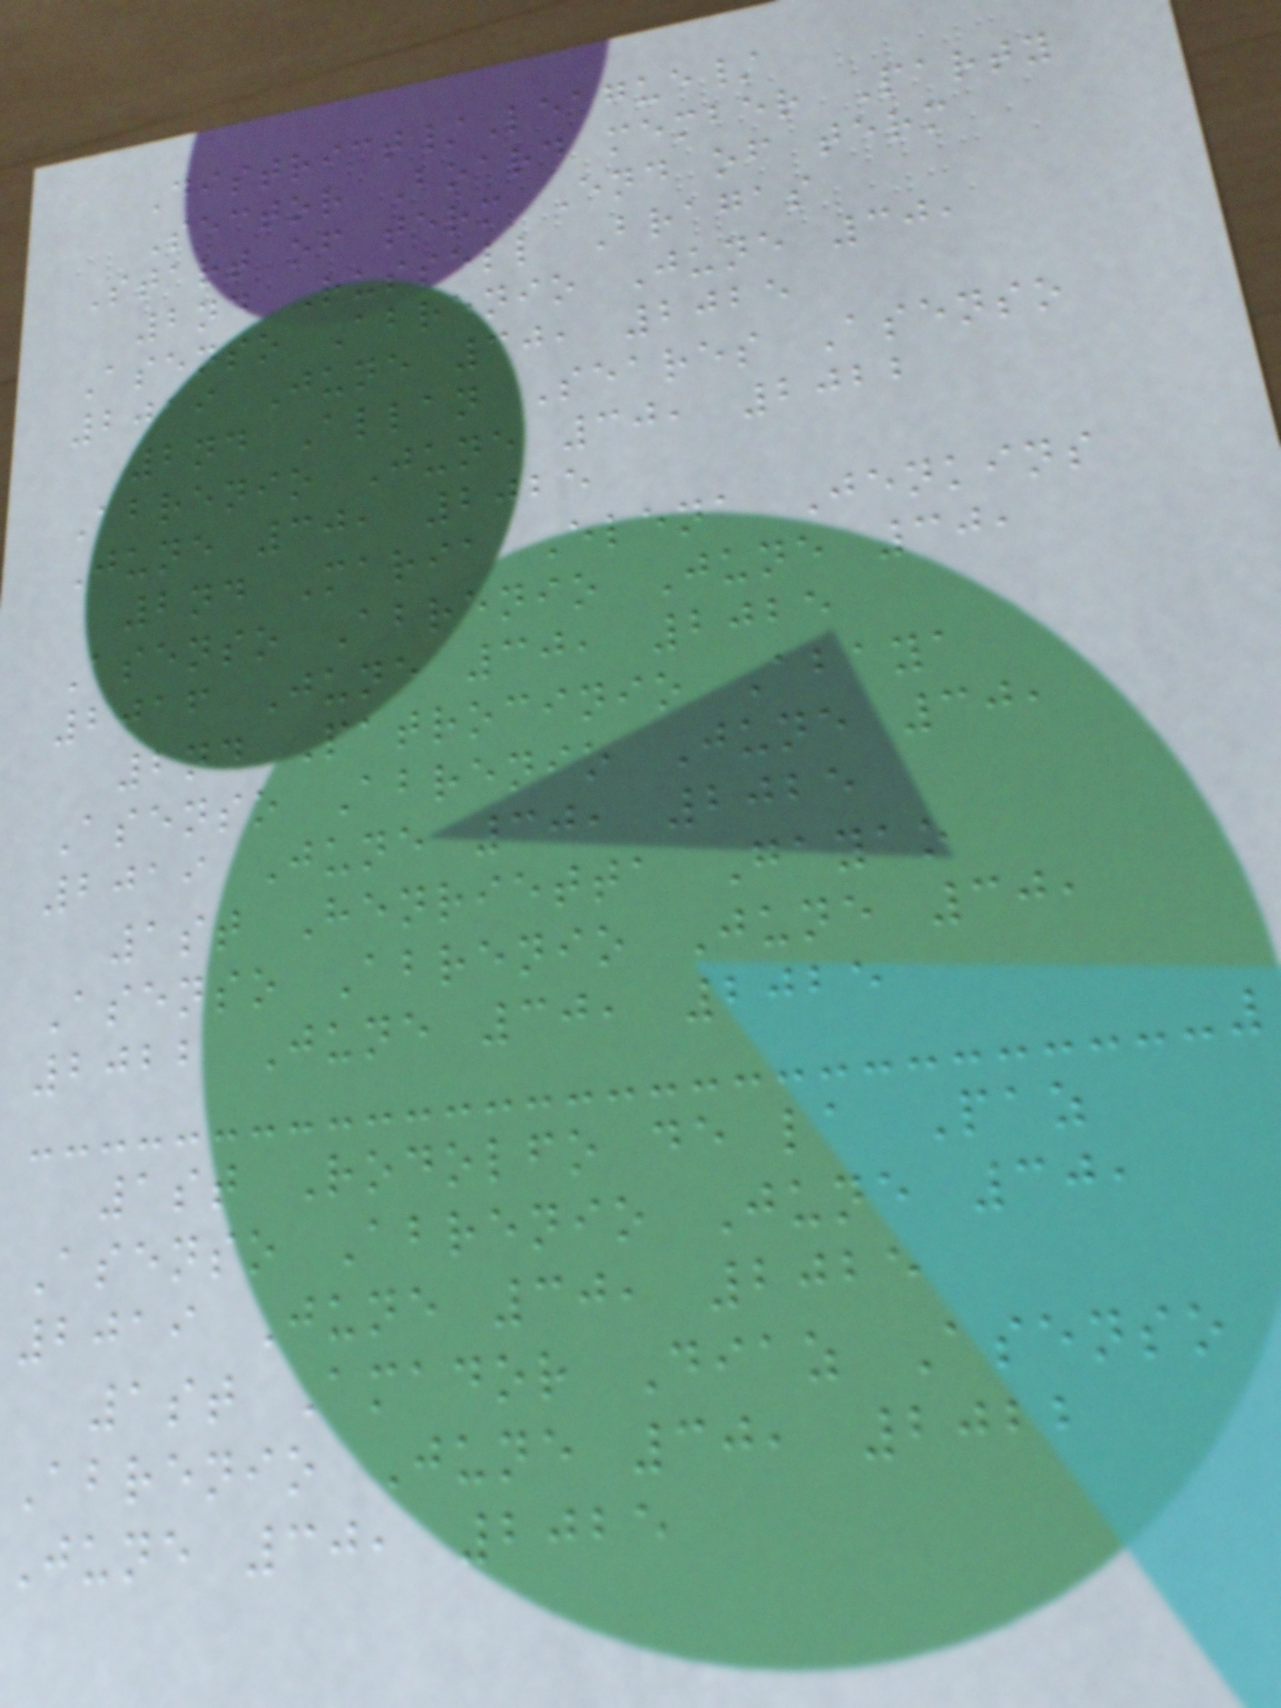District/League/
Sector Board member Party
Start of term End of term
2nd Russell Bragas
Asenso Abrenio June 30,
2019 June 30, 2025
2nd Allan Seares Asenso
Abrenio June 30, 2022
June 30, 2025
2nd Maria Elena Jenkins
Asenso Abrenio June 30,
2016 June 30, 2025
2nd Patrocinio Abaya
Asenso Abrenio June 30,
2019 June 30, 2025
1st Henrietta Gayao
Asenso Abrenio June 30,
2022 June 30, 2025
1st Rodolfo de la Paz
Asenso Abrenio June 30,
2019 June 30, 2025
1st Amador Diaz Asenso
Abrenio June 30, 2022
June 30, 2025
